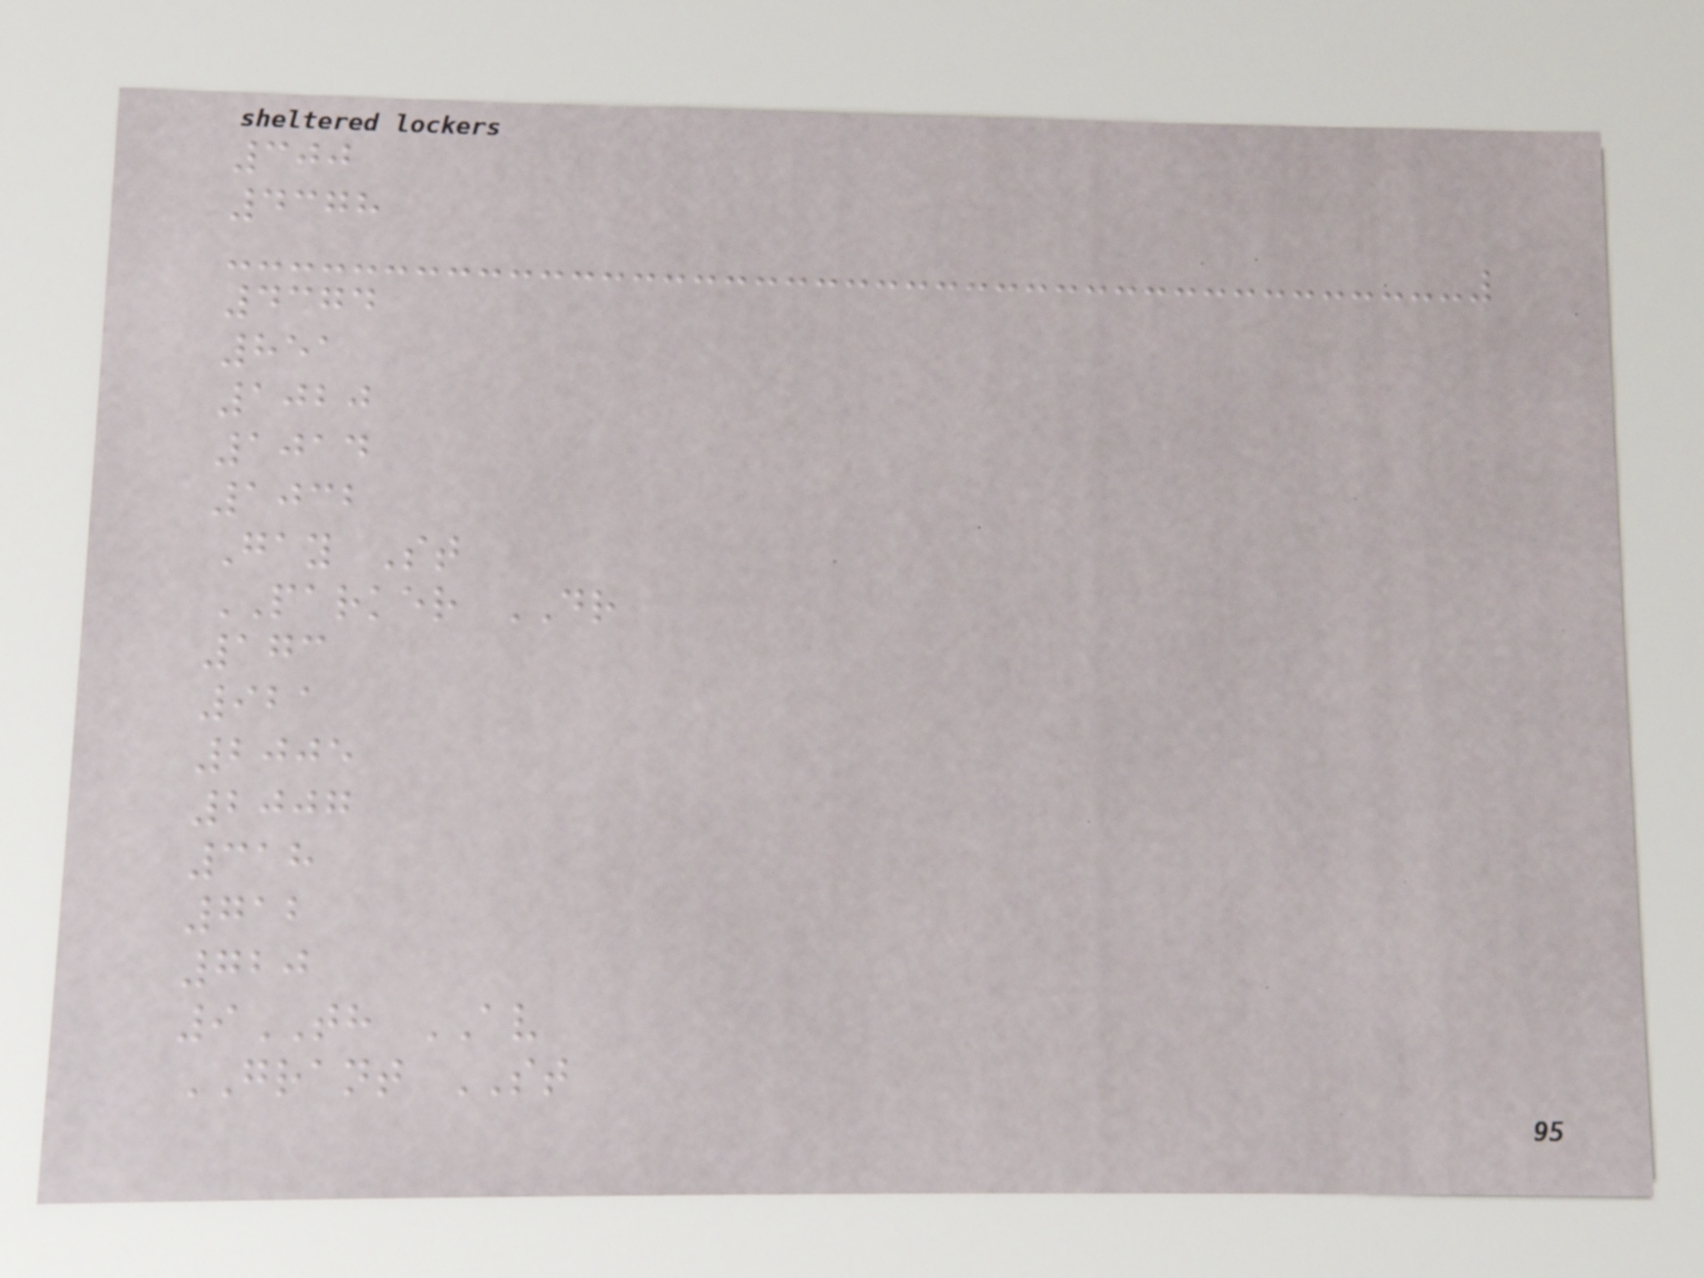300
4378
4374
851
1020
1014
1032
Gay St
PARKER DR
173
921
2005
2007
318
712
720
9TH AV
GRANT ST
